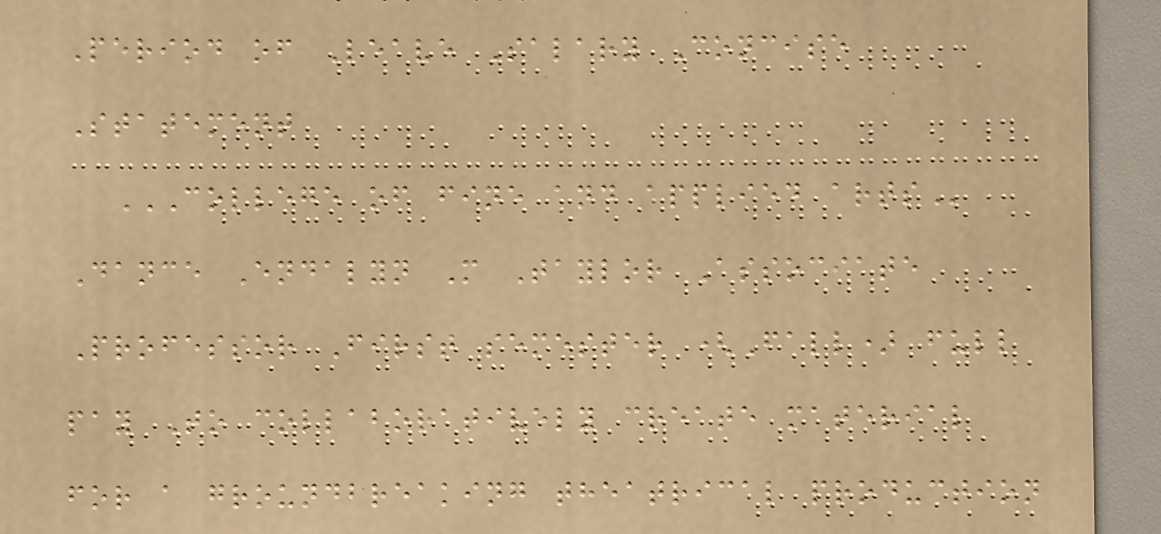Period of Leave Salary Concise
Statement
COLLEGE OF FINE AND APPLIED ARTS
Dance Endalyn M Taylor Associate
Professor First semester (Fall) full
pay To collaboratively create material
for a groundbreaking theatrical production
